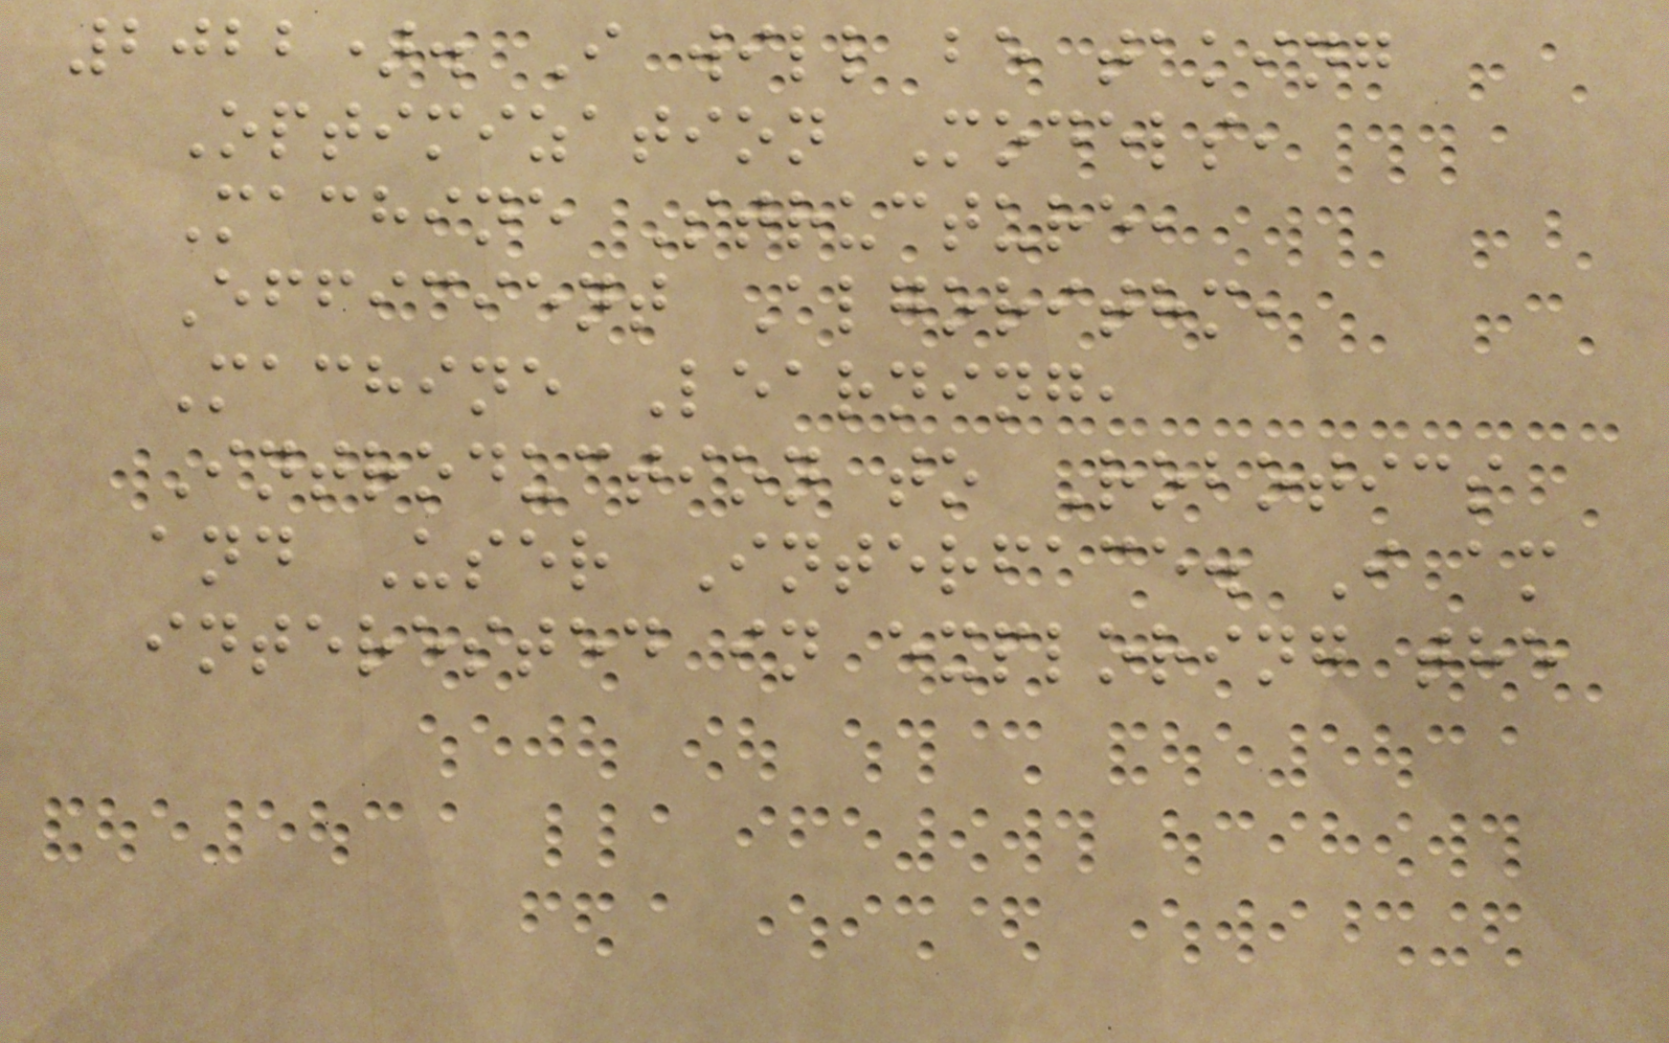2022). I will be taking
Optimization Models,
Machine Structure,
Efficient Algorithm,
Machine Learning,
Introduction to Robotics
and User Interface. I am
interested in exploring the
